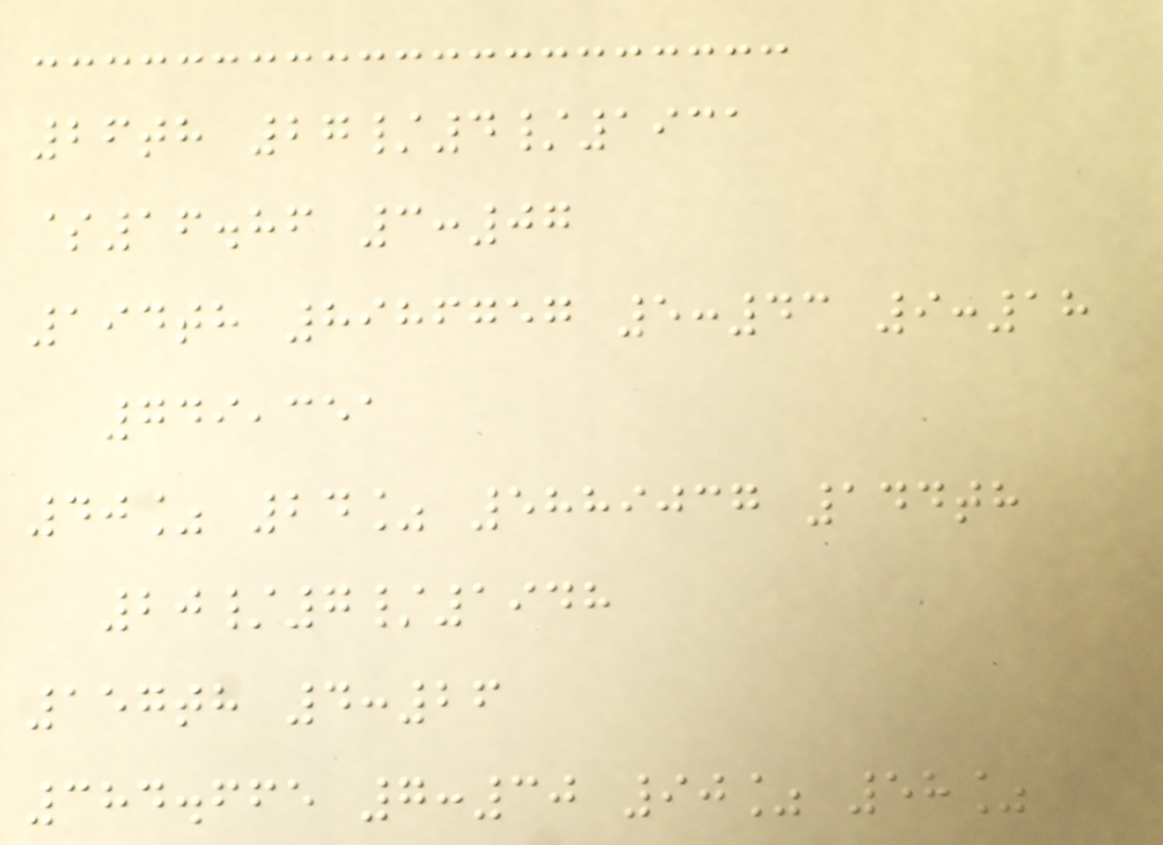26th 27/4/1931
$16.86 3:07
194th 8986757 5:43 9:18
749,351
40% 24% 5889037 144th
20/7/1948
157th 4:26
384.665 7:30 90% 58%
